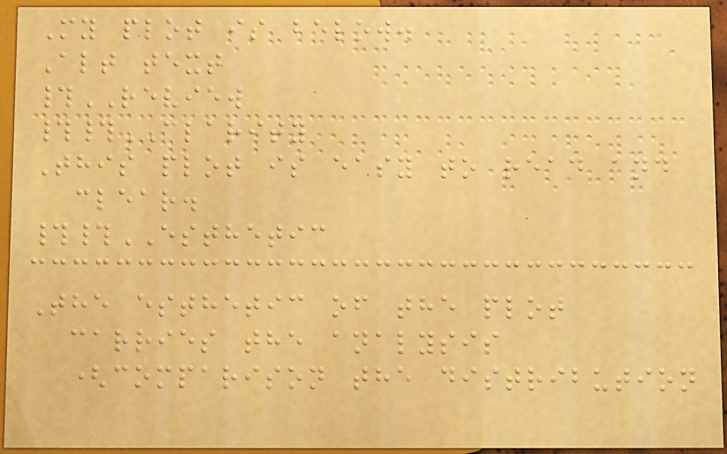My plot is below.
Alt text
#REVIEW
##CLARITY
This plot is easy to read and
clear.
##ESTHETIC
The esthetic of the plot
carries the analysis
(comparison the distribution
